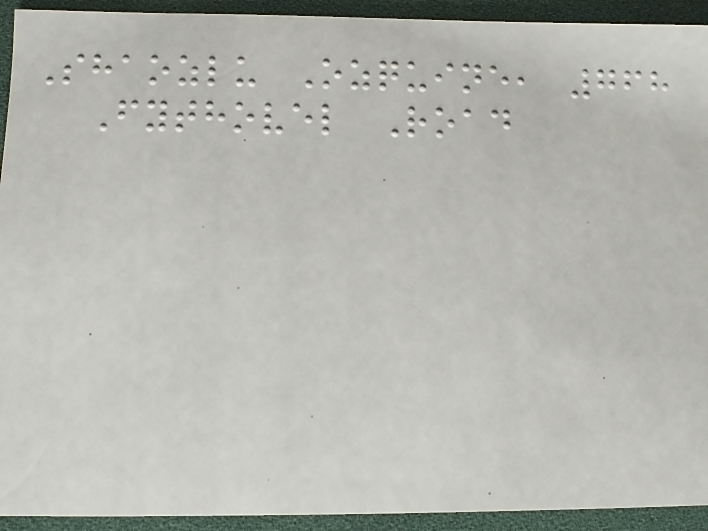Shaozlu Ozquine, 768
Fythovel Road
